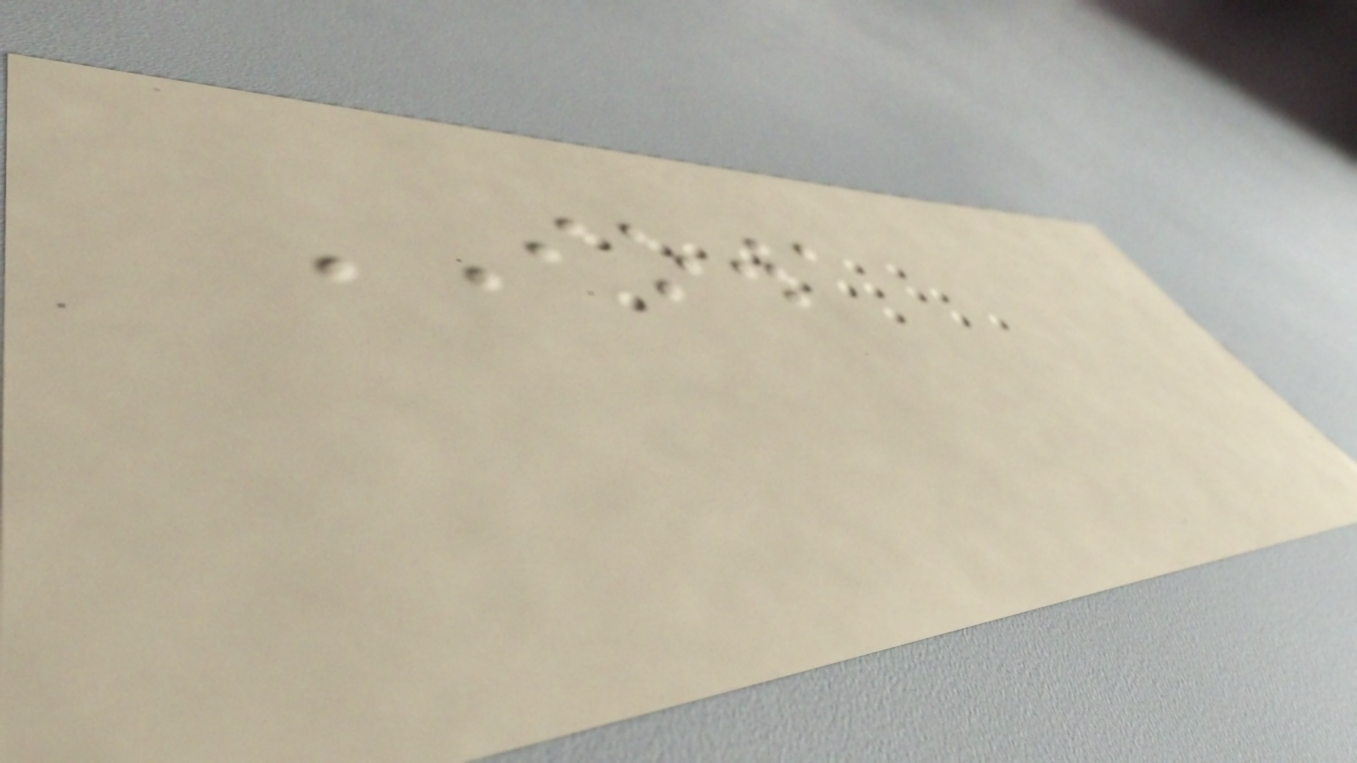IOWA
